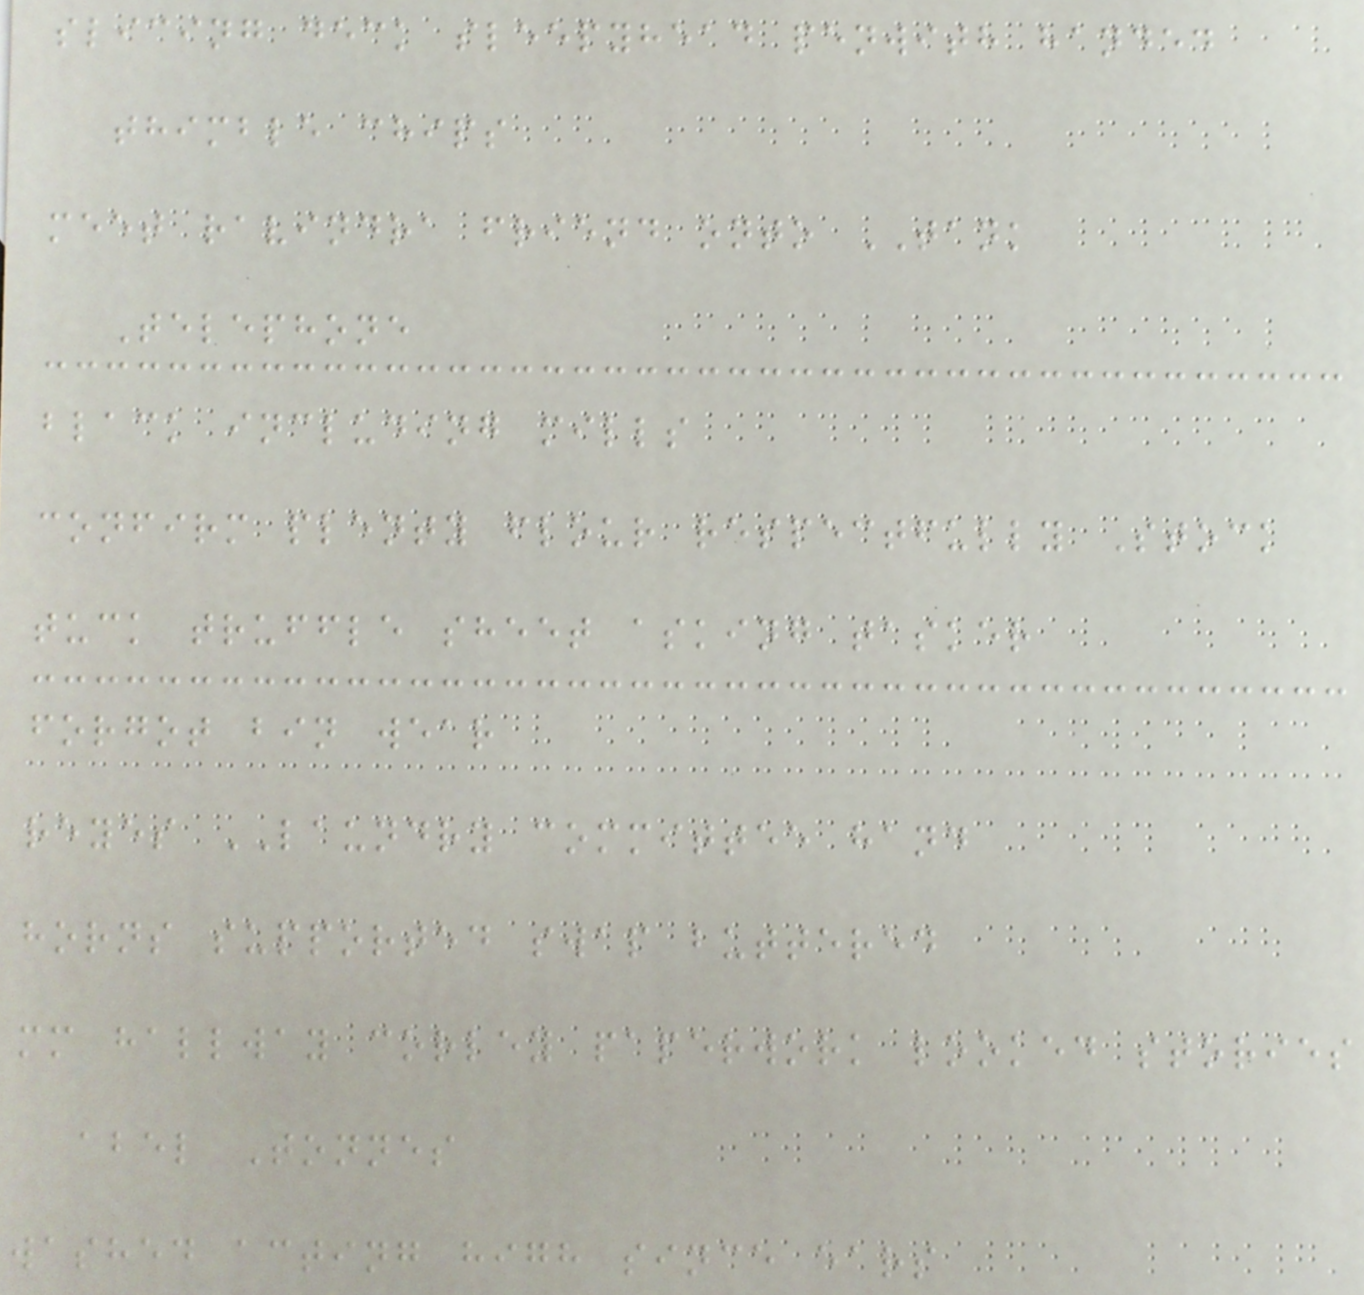slicing deck sleepyhead penwith handed
thimble chips
meet ravindra friend onto TANK
Telephone
black including mills
confirm plenty flour respectfully Stock
tuck truffle sheet asking tasker
forgot bin wear
reyes LAUNDRY committee hand
horns supported swap buttered
mm hallway corley paperwork looked stories
abel Tonnes
washed acting high since ears
